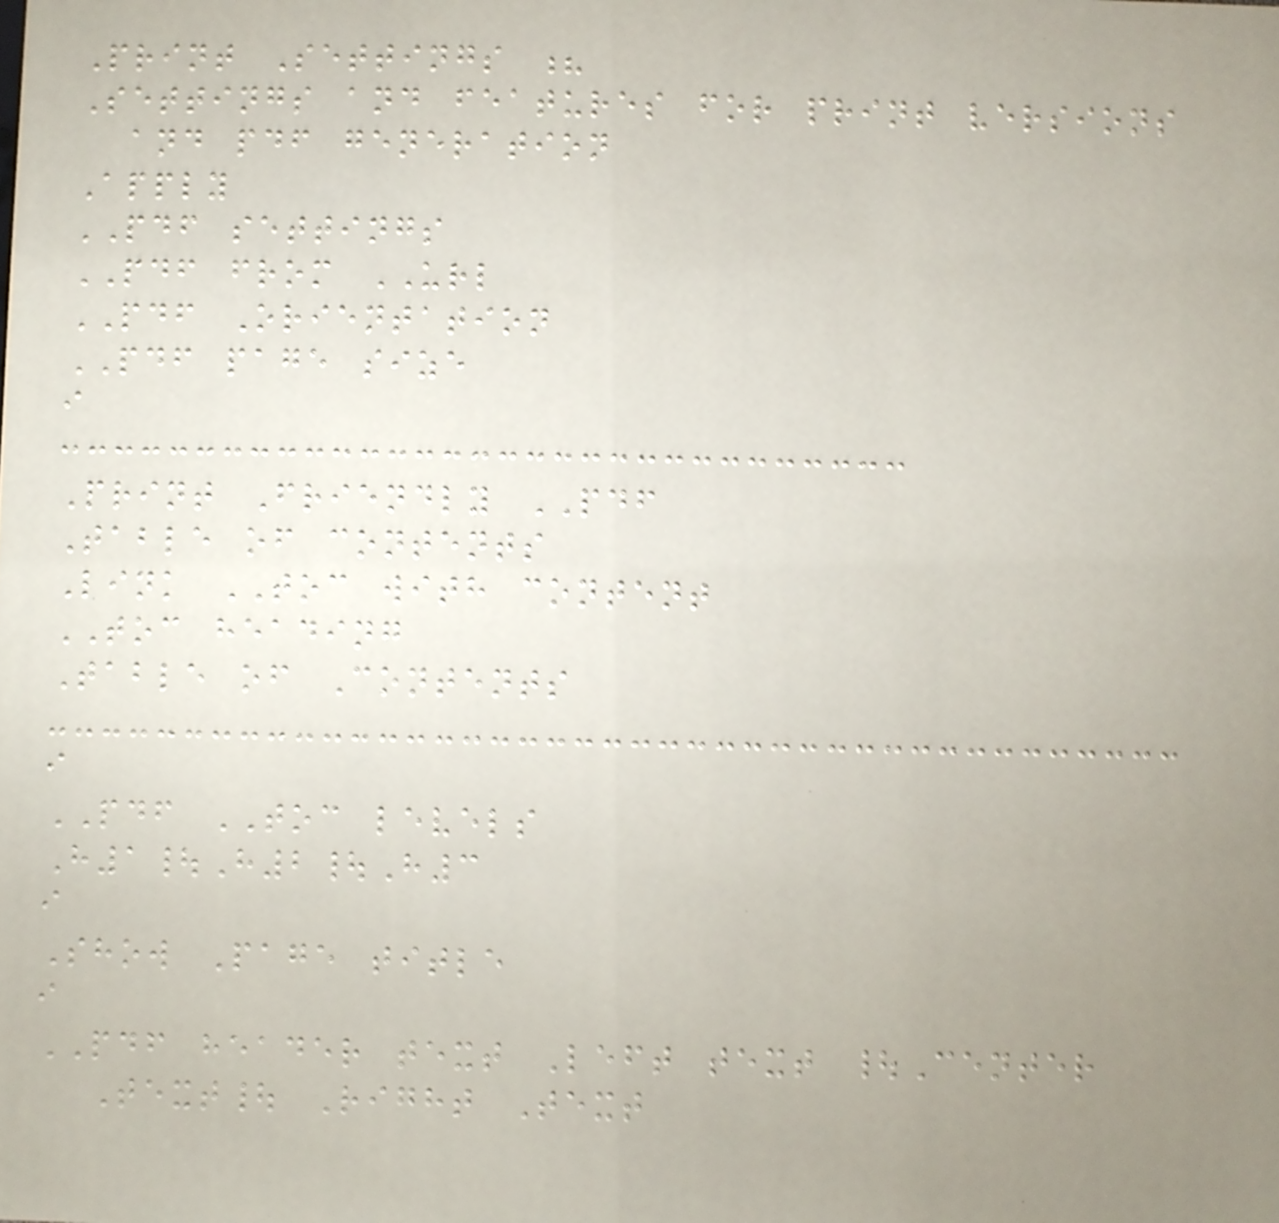Print Settings ?
Settings and features for print versions
and pdf generation
Apply
PDF settings
PDF from URL
PDF Orientation
PDF page size
i
Print Friendly PDF
Table of contents
Link TOC with content
TOC heading
Table of Contents
i
PDF TOC levels
H1|H2|H3
i
Show Page title
i
PDF header text Left text |Center
Text| Right Text
